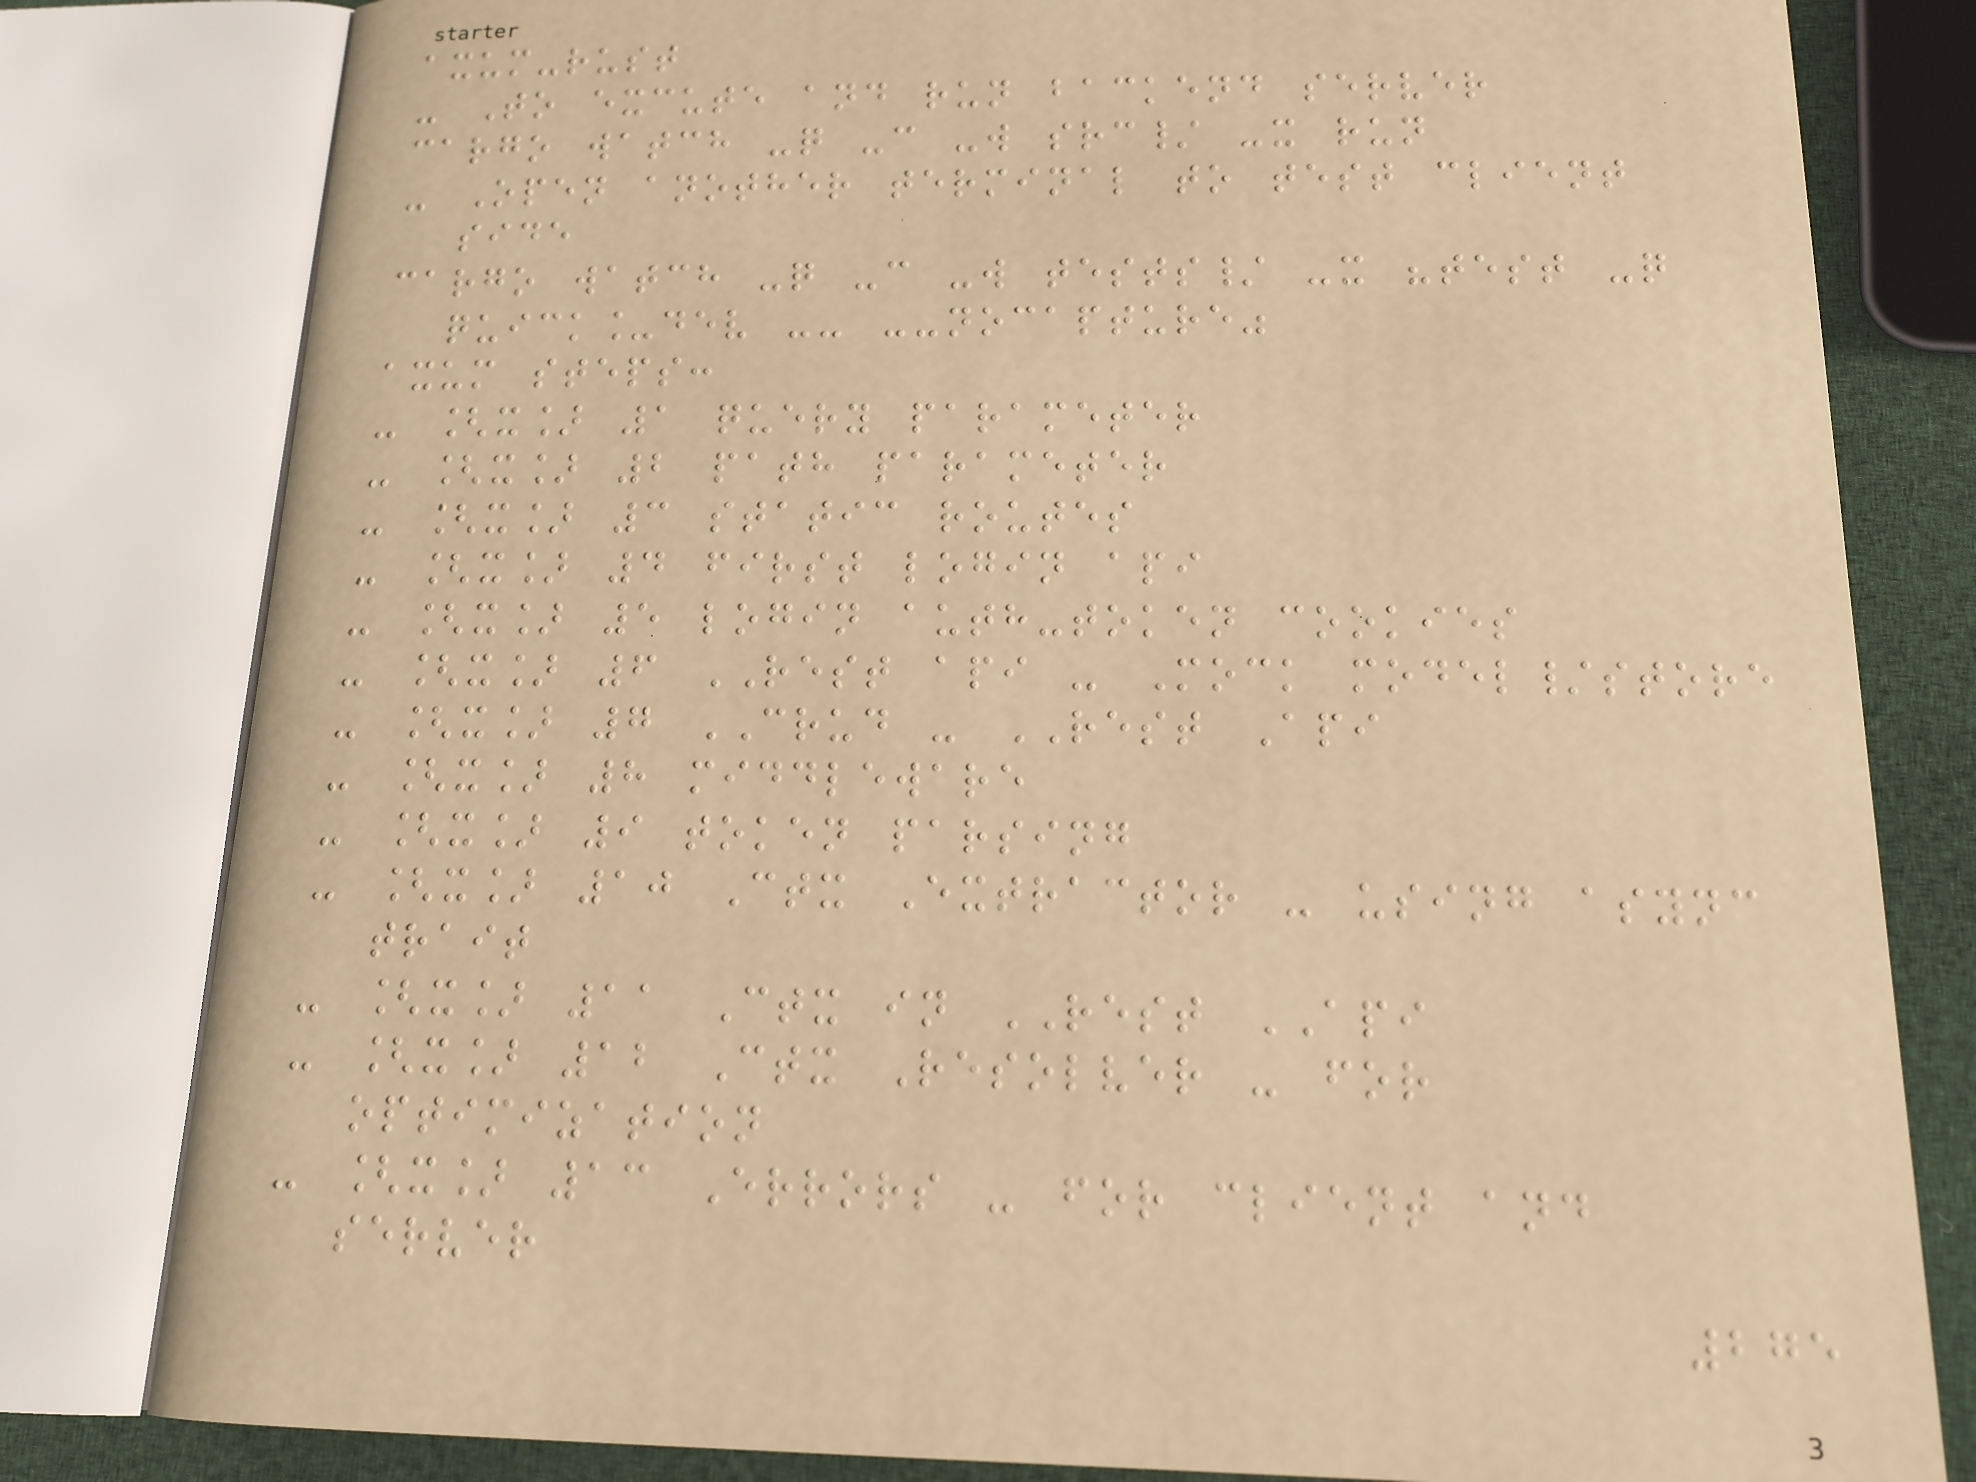axum-rust
- To excute and run backend server
cargo watch -q -c -w src/ -x run
- Open another terminal to test client
side
cargo watch -q -c -w tests/ -x "test -q
quick_dev -- --nocapture"
axum steps:
- [x] 1 query parameter
- [x] 2 path parameter
- [x] 3 static routes
- [x] 4 first login api
- [x] 5 login auth-token cookies
- [x] 6 REST api - Mock model/store
- [x] 7 CRUD - REST Api
- [x] 8 middleware
- [x] 9 token parsing
- [x] 10 Ctx Extractor - using async
trait
- [x] 11 Ctx in REST API
- [x] 12 Ctx Resolver - for
optimization
- [x] 13 Errors - for client and
server
275
